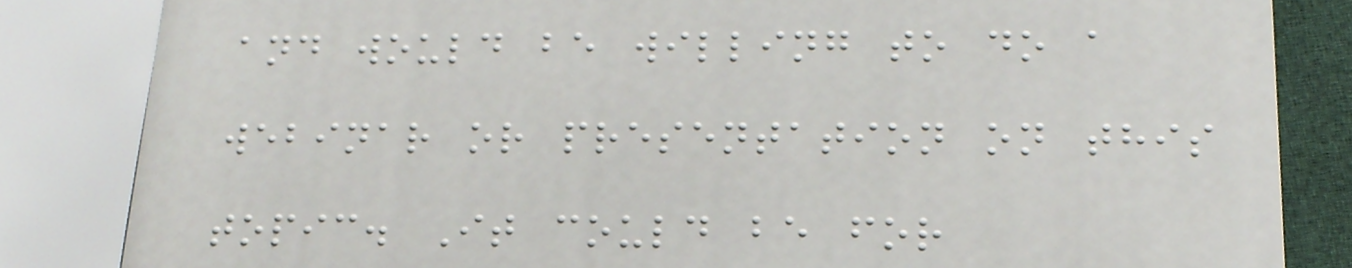and would be willing to do a
webinar or presentation on this
topic. It could be for
